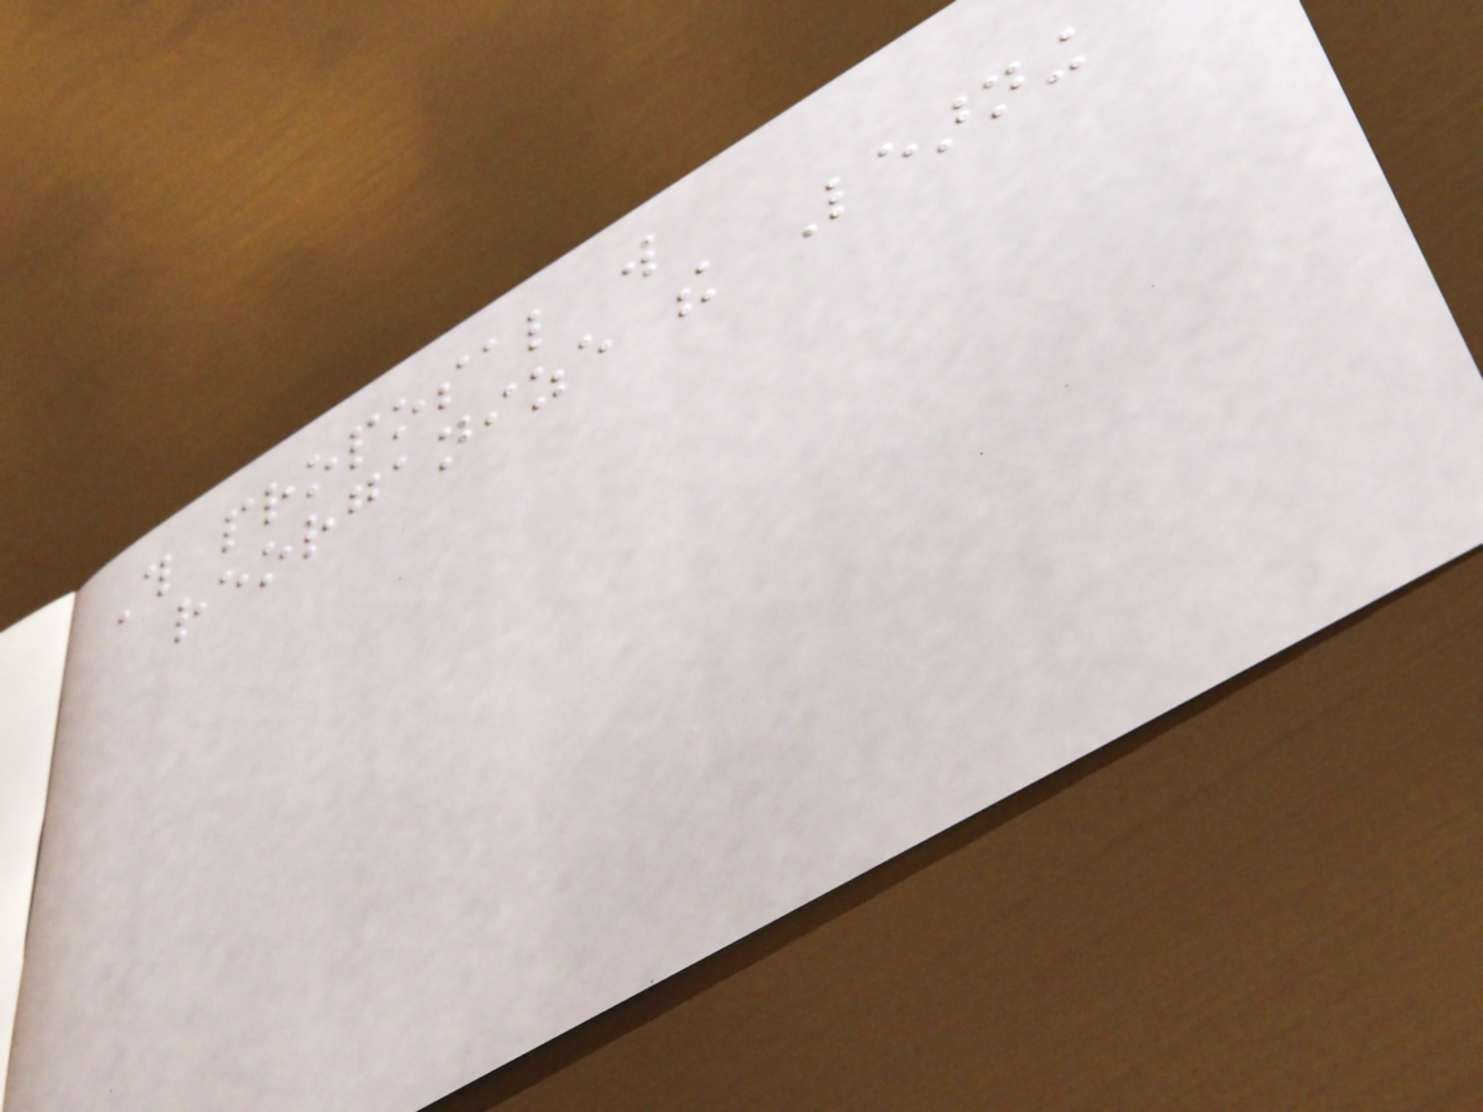This proposal will
reorganize the Learning
